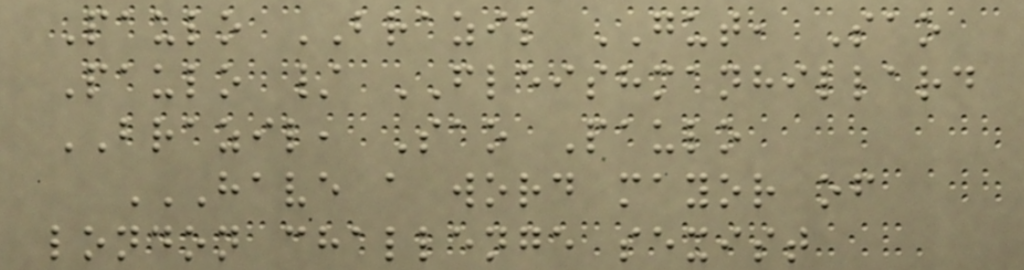Paulo BRAZIL GUT, Sao
Paulo / FLEISHMANHILLARD
BRAZIL, Sao Paulo
HAVE A WORD MAYOR OF
LONDON CHALLENGE SEXIST
